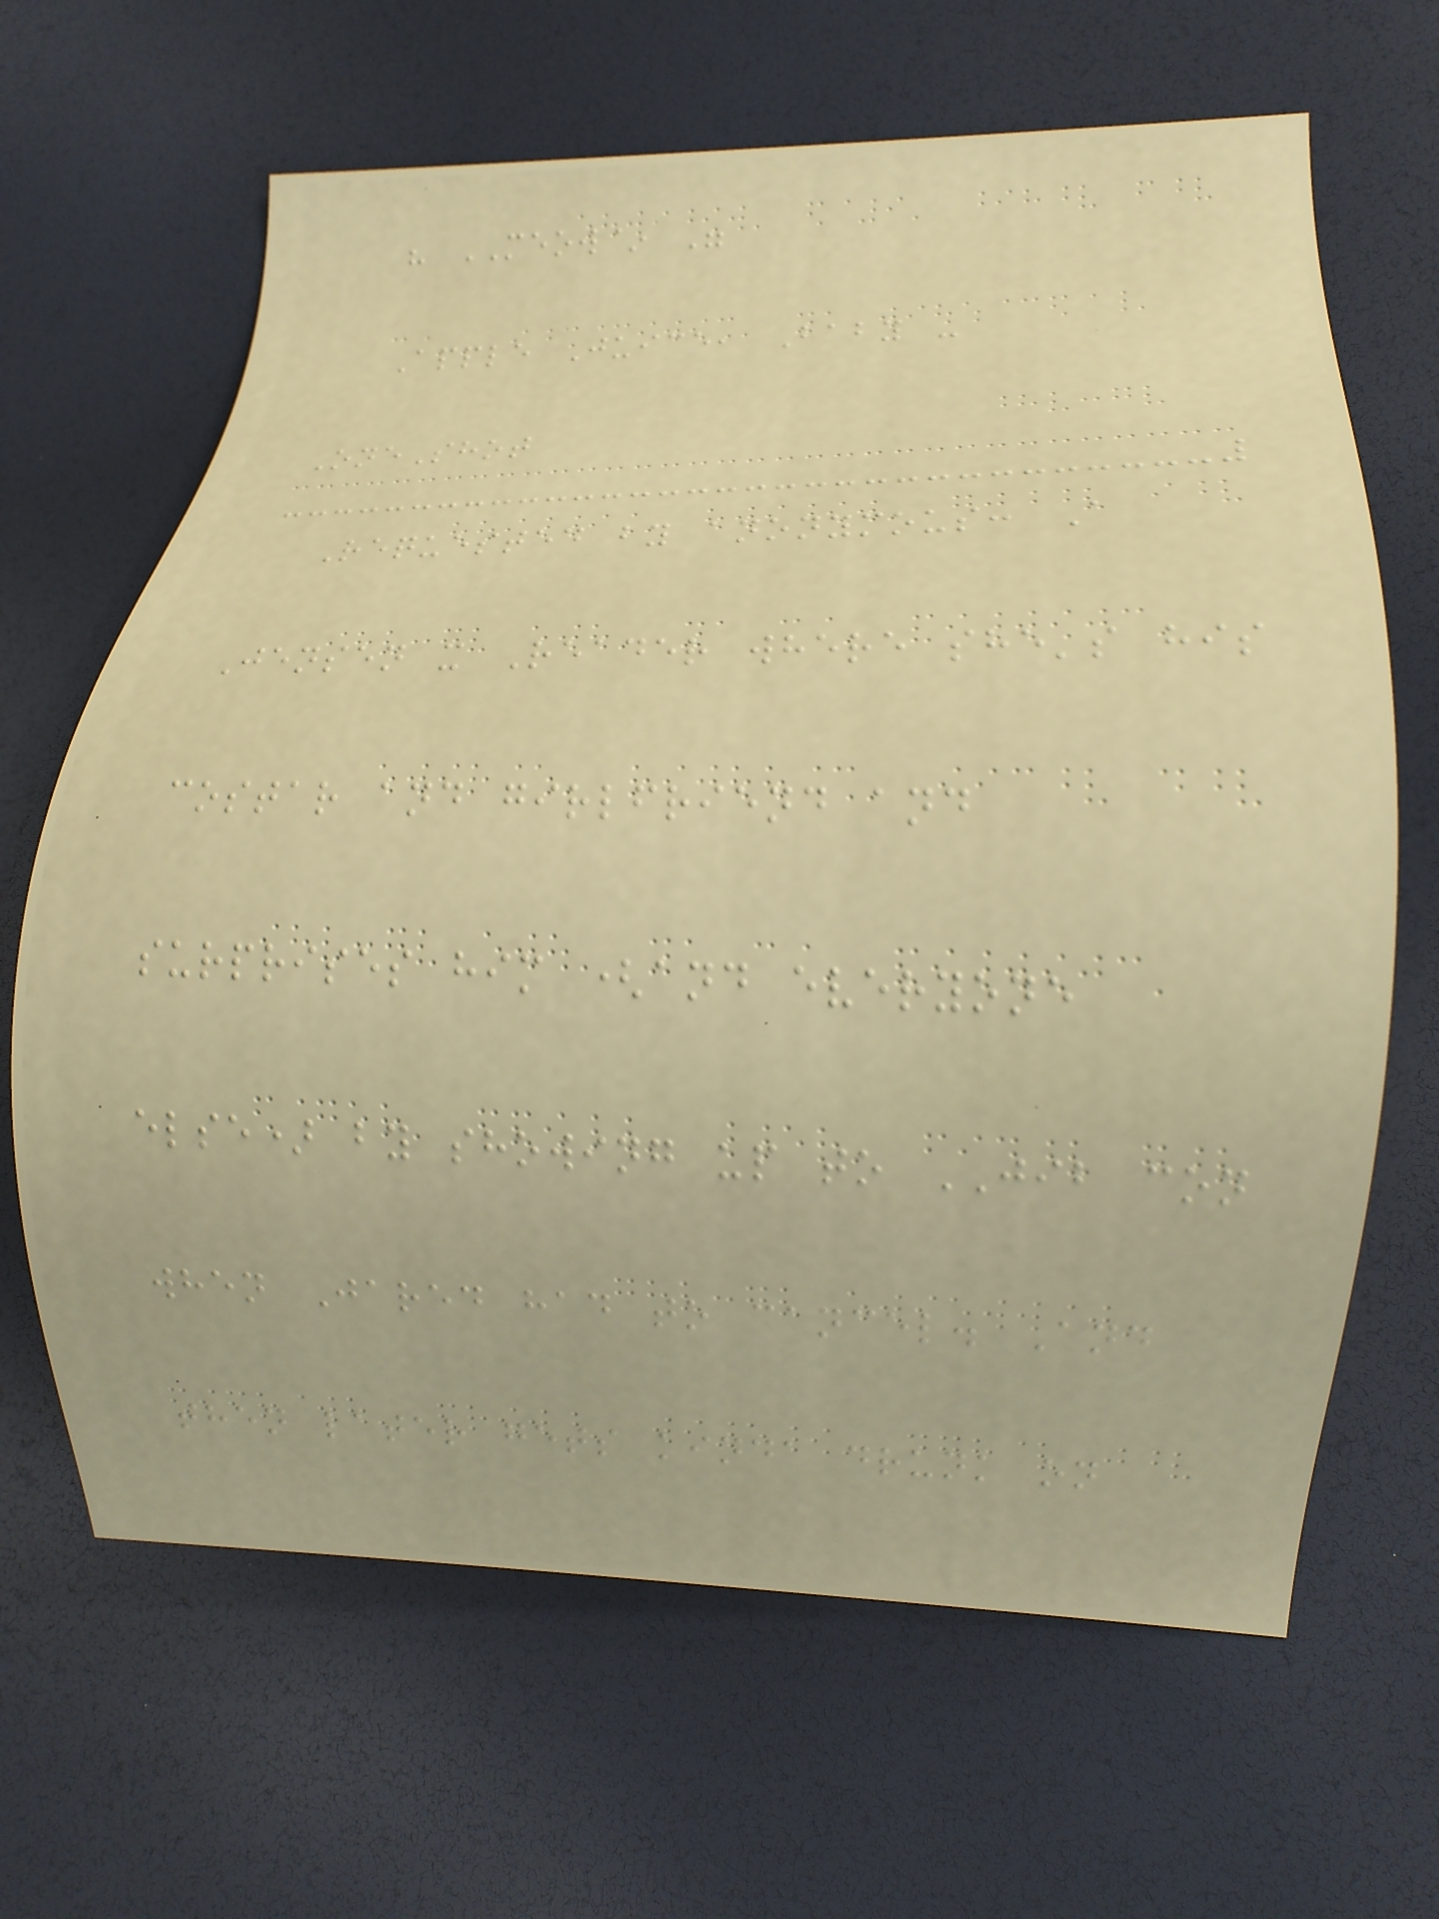" MEOW~ "
Apple Juice, Baby -
OneShot
Requested by anonymous: A
Jensen x Reader where she's his
costar and girlfriend and
surprises him (and everyone
else) by showing up to JIB con
when Jared had to cancel. And
then later gets kinda drunk on
